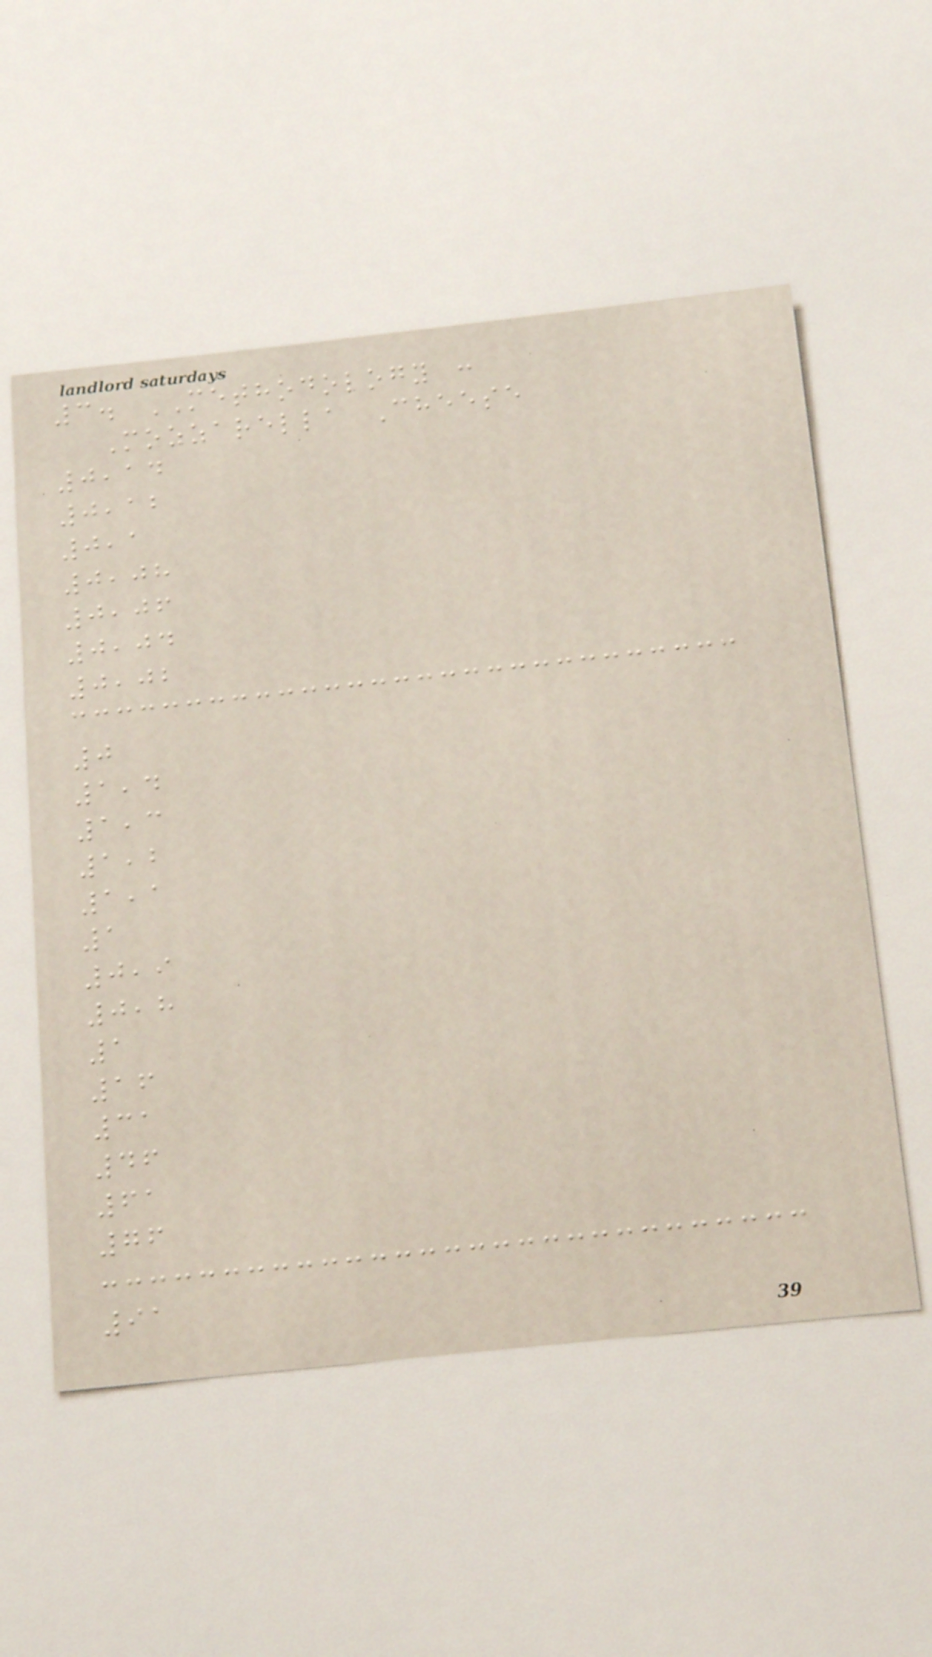3. METHODOLOGY :
Mozzarella Cheese
0,14
0,12
0,1
0,08
0,06
0,04
0,02
0
1,4
1,3
1,2
1,1
1
0,9
0,8
1
16
31
46
61
76
91
